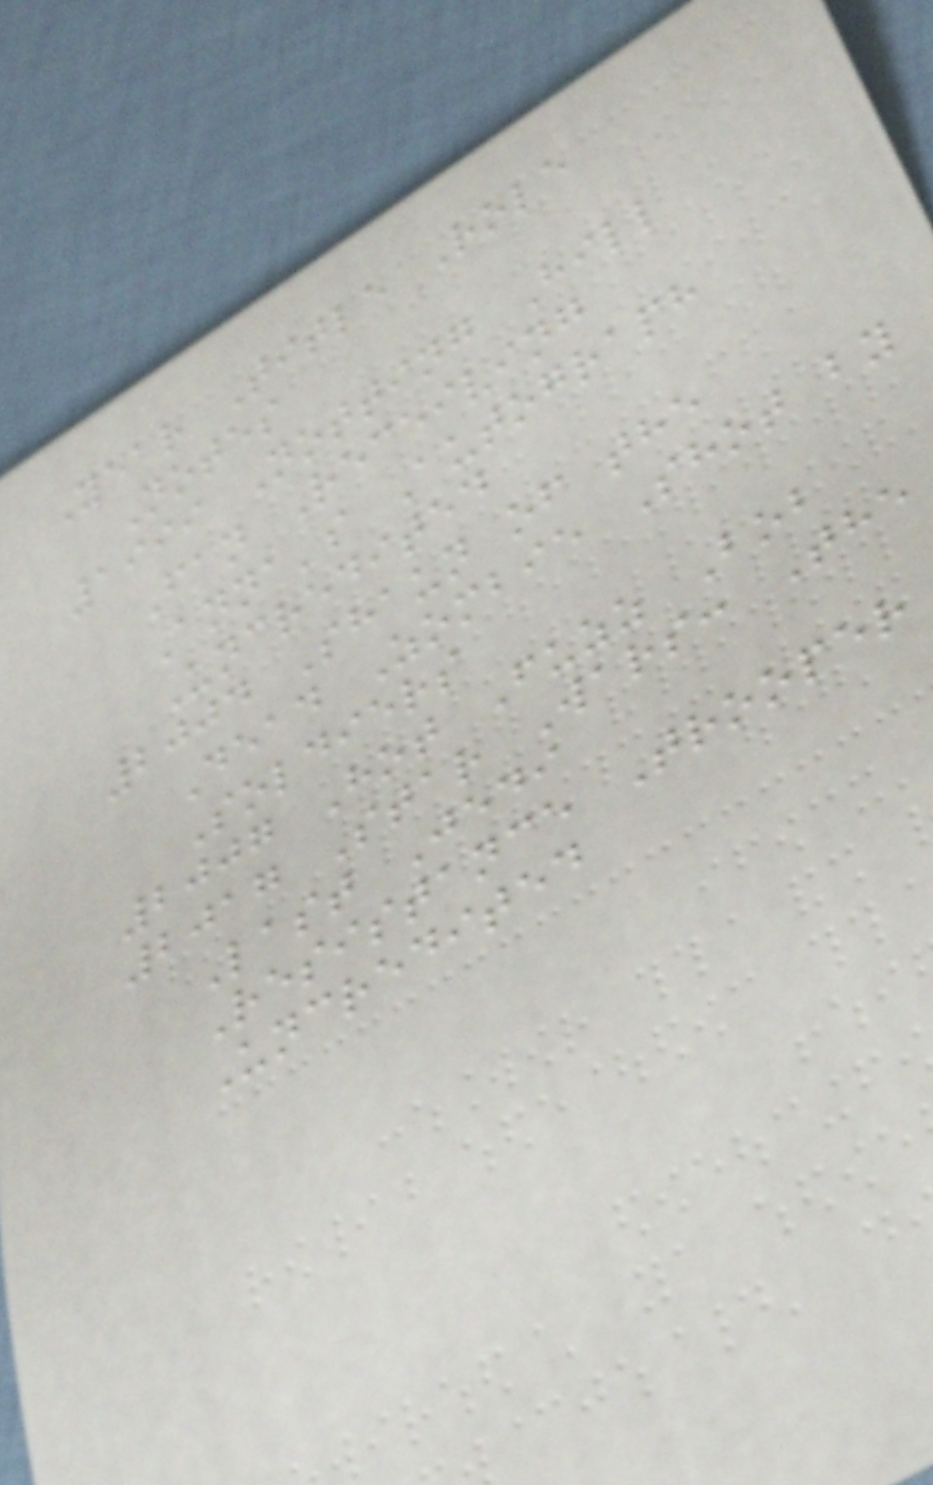Year Title Role
Notes
1999 Notting Hill
Fan Receiving
Anna's Autograph
Uncredited
2004 Shaun of the
Dead Zombie Shot by
Soldiers
2007 Hot Fuzz Bob
2017 Star Wars: The
Last Jedi
Resistance Trooper
Uncredited
